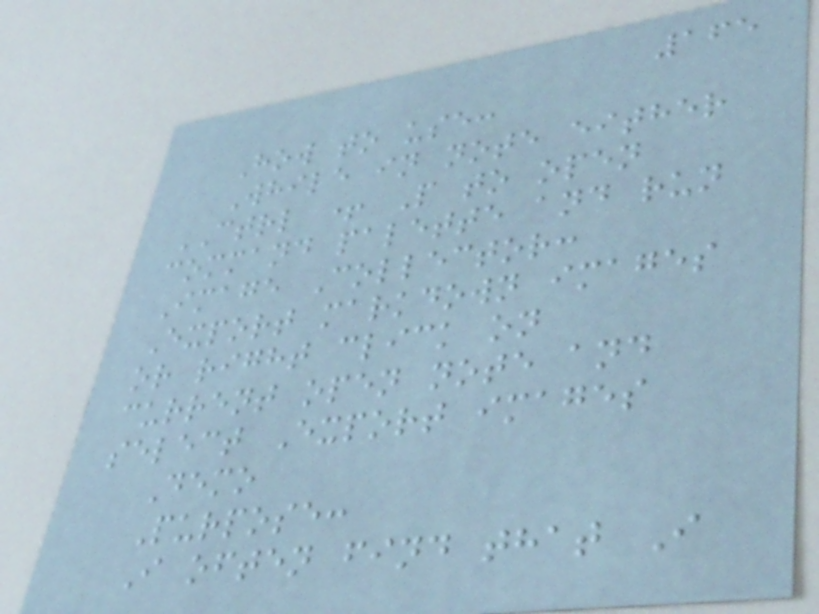165
How to use:
While in note either
CTRL + P to open
command palette and run
Image Collector:
Export markdown images
or right click on
current open note and
select Export images
Demo
Purpose:
I often find that I
